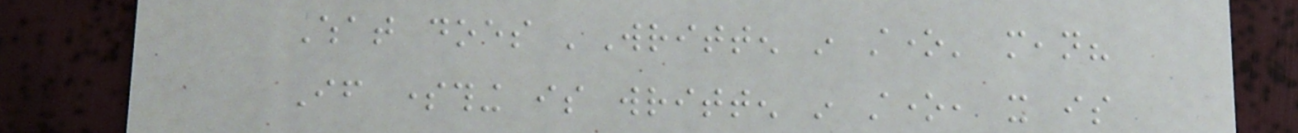What does 'Written in stone' mean?
If something is written in stone, it is
